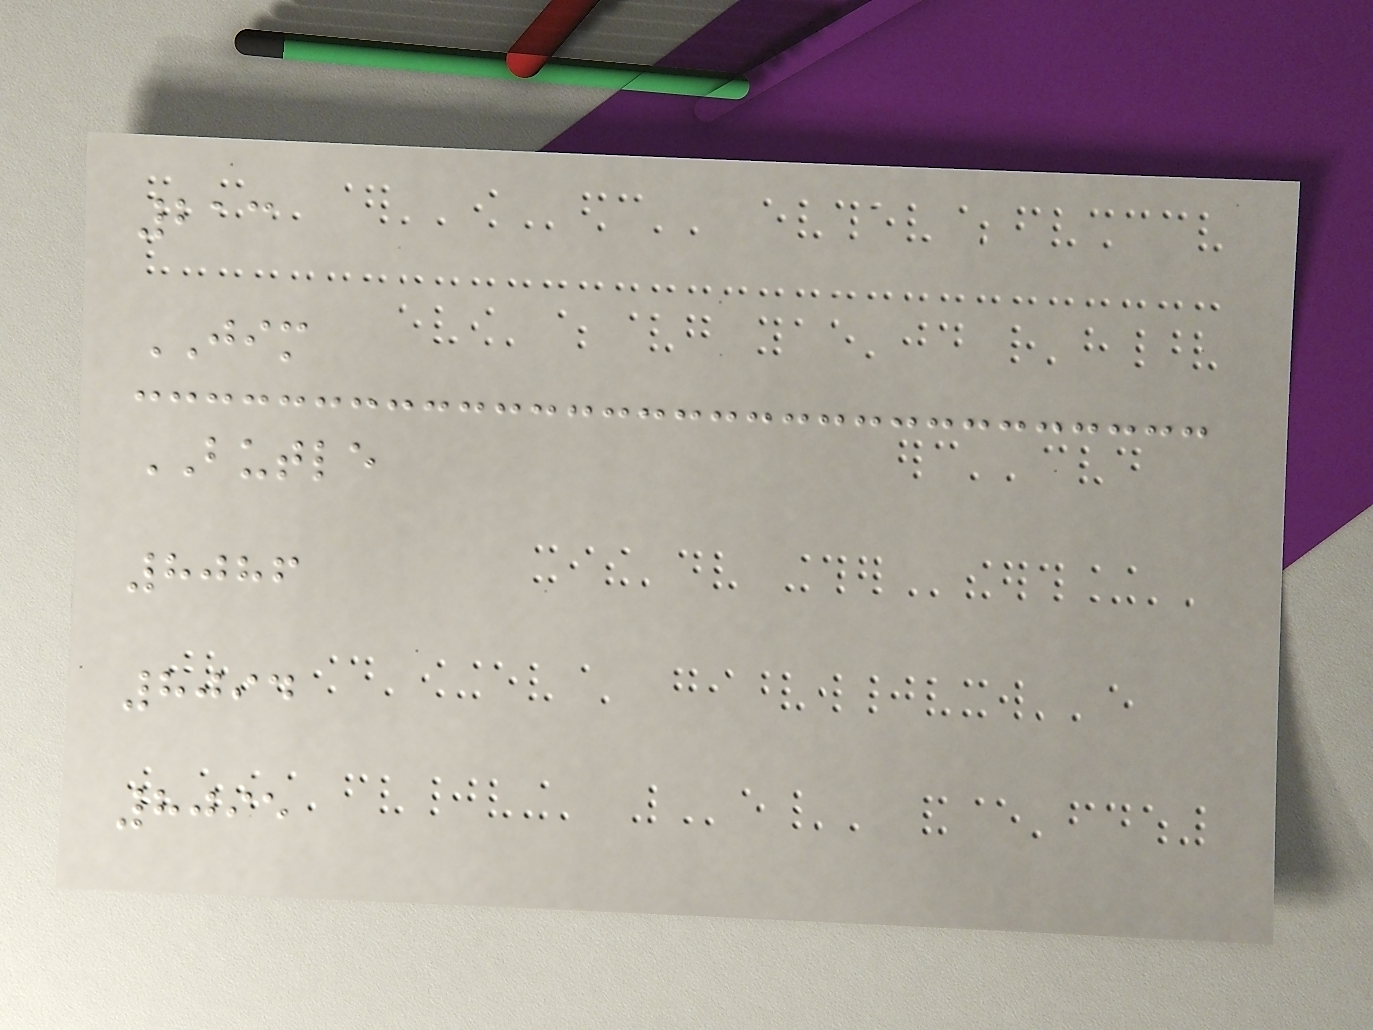213
JIM
BUTLE
8086
8094
8095
